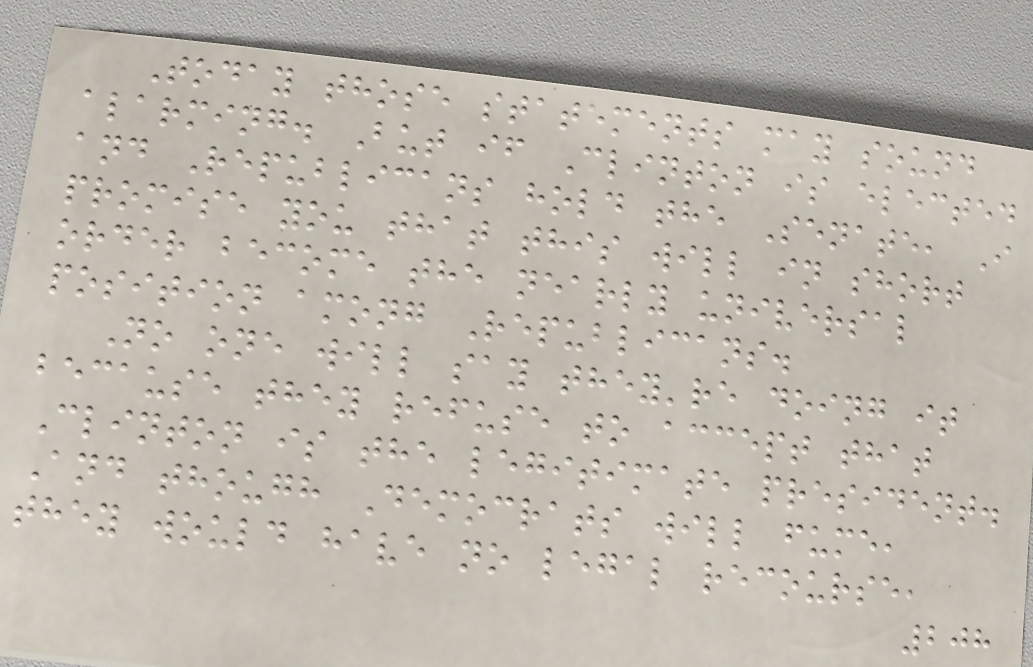Today those statements may sound
alarming. But if Clinton is elected
and Republicans hold the Senate, I
promise you that this will in short
order become the nearly universal
position among Republicans.
No one will say they're doing it
because they refuse to accept that
Clinton is the legitimate president.
And though Democrats will fume,
they would have no legal recourse,
208
